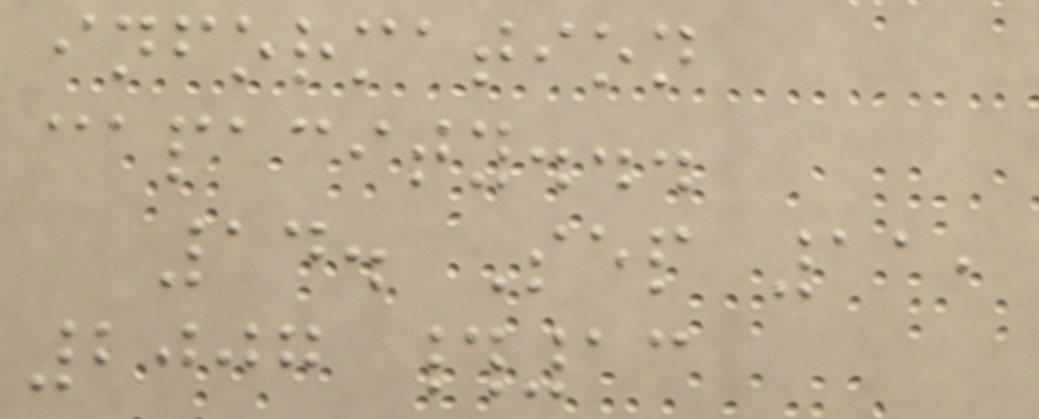information
capacity...
14. Sep 11,
2007 #13
